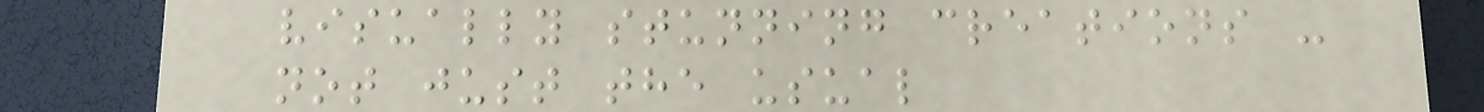visually stunning creations -
not just the usual
